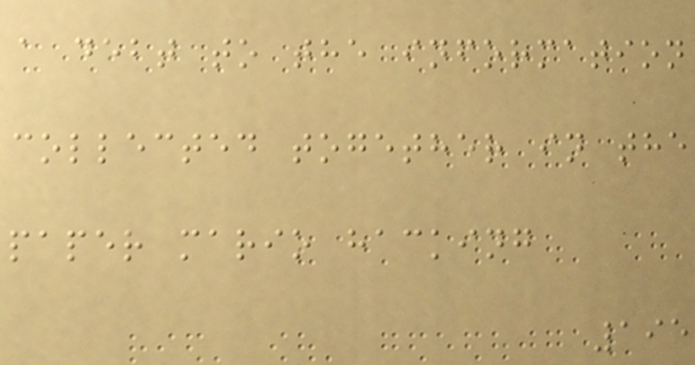a debt to the information
collected together in the
paper mario hacking
195
